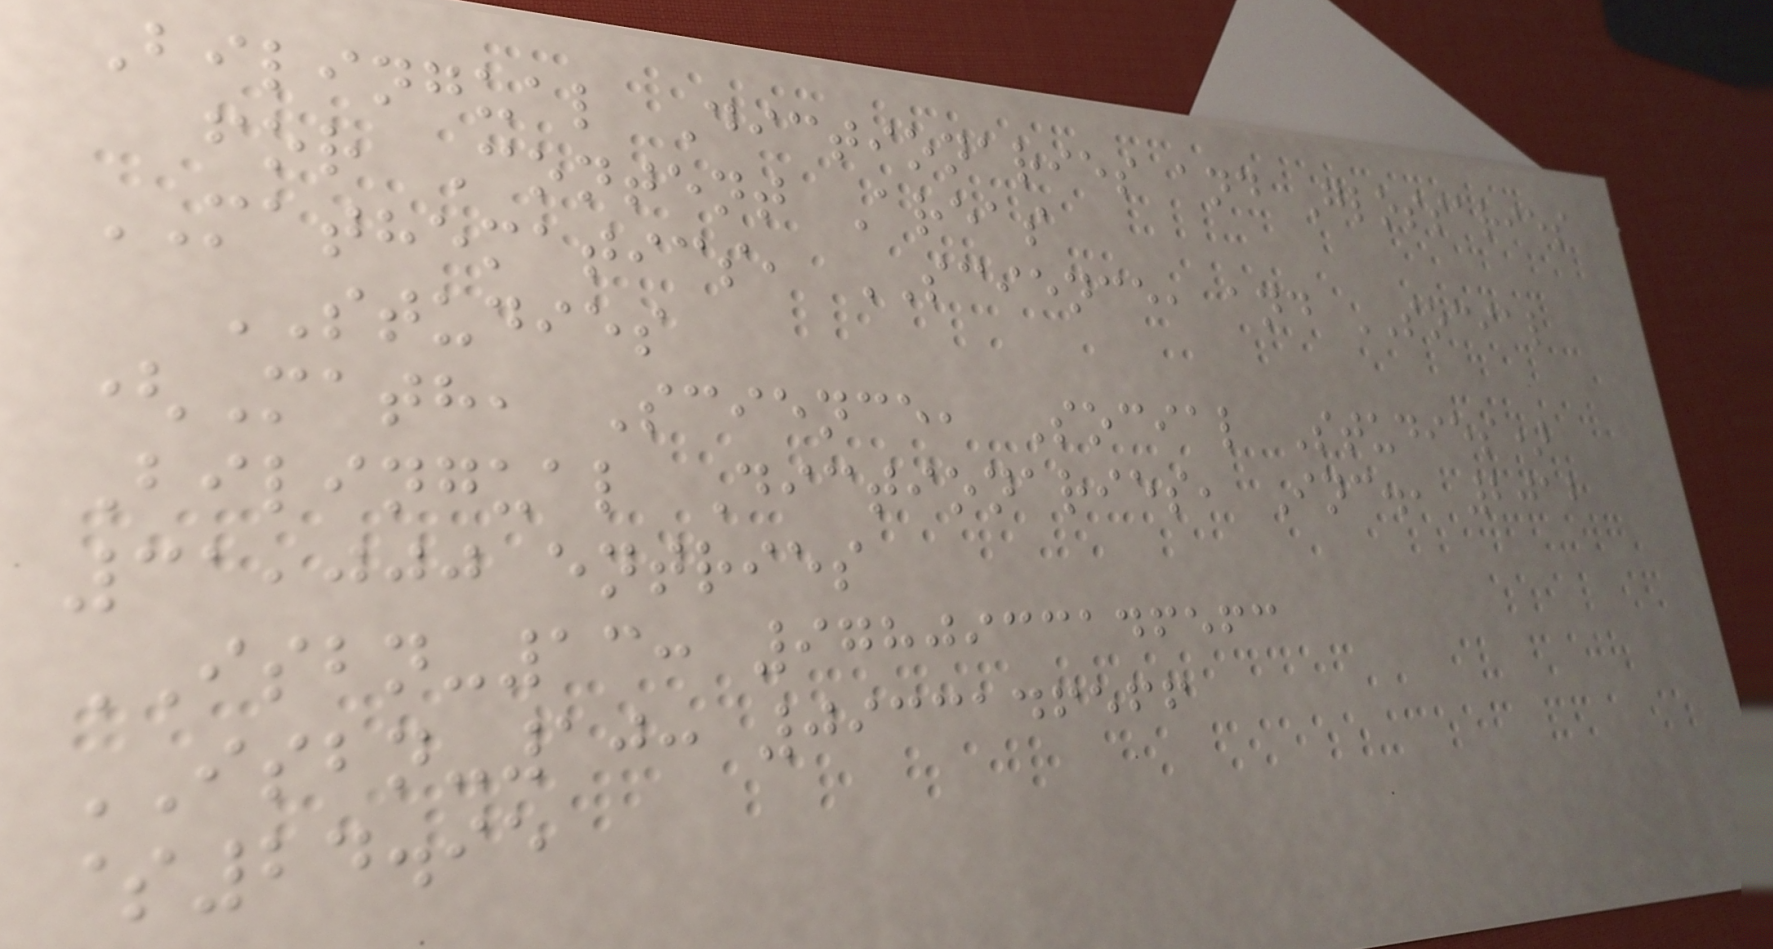Bilingual Dictionaries and Glossaries
for Content Areas
MATHEMATICS, SCIENCE, and SOCIAL
STUDIES
(Math, Science, Social Studies)
Bilingual Dictionaries, Inc., 2012
31,000 entries
ISBN-13: 9780933146563
ISBN-10: 0933146566
$24.95
